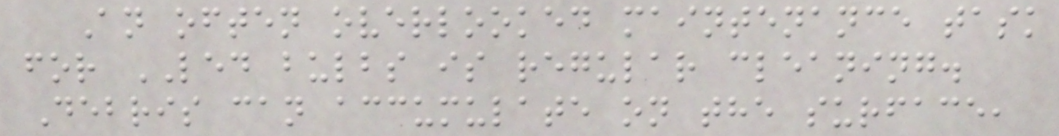An often overlooked maintenance task
for LED bulbs is regular cleaning.
Debris can accumulate on the surface,
